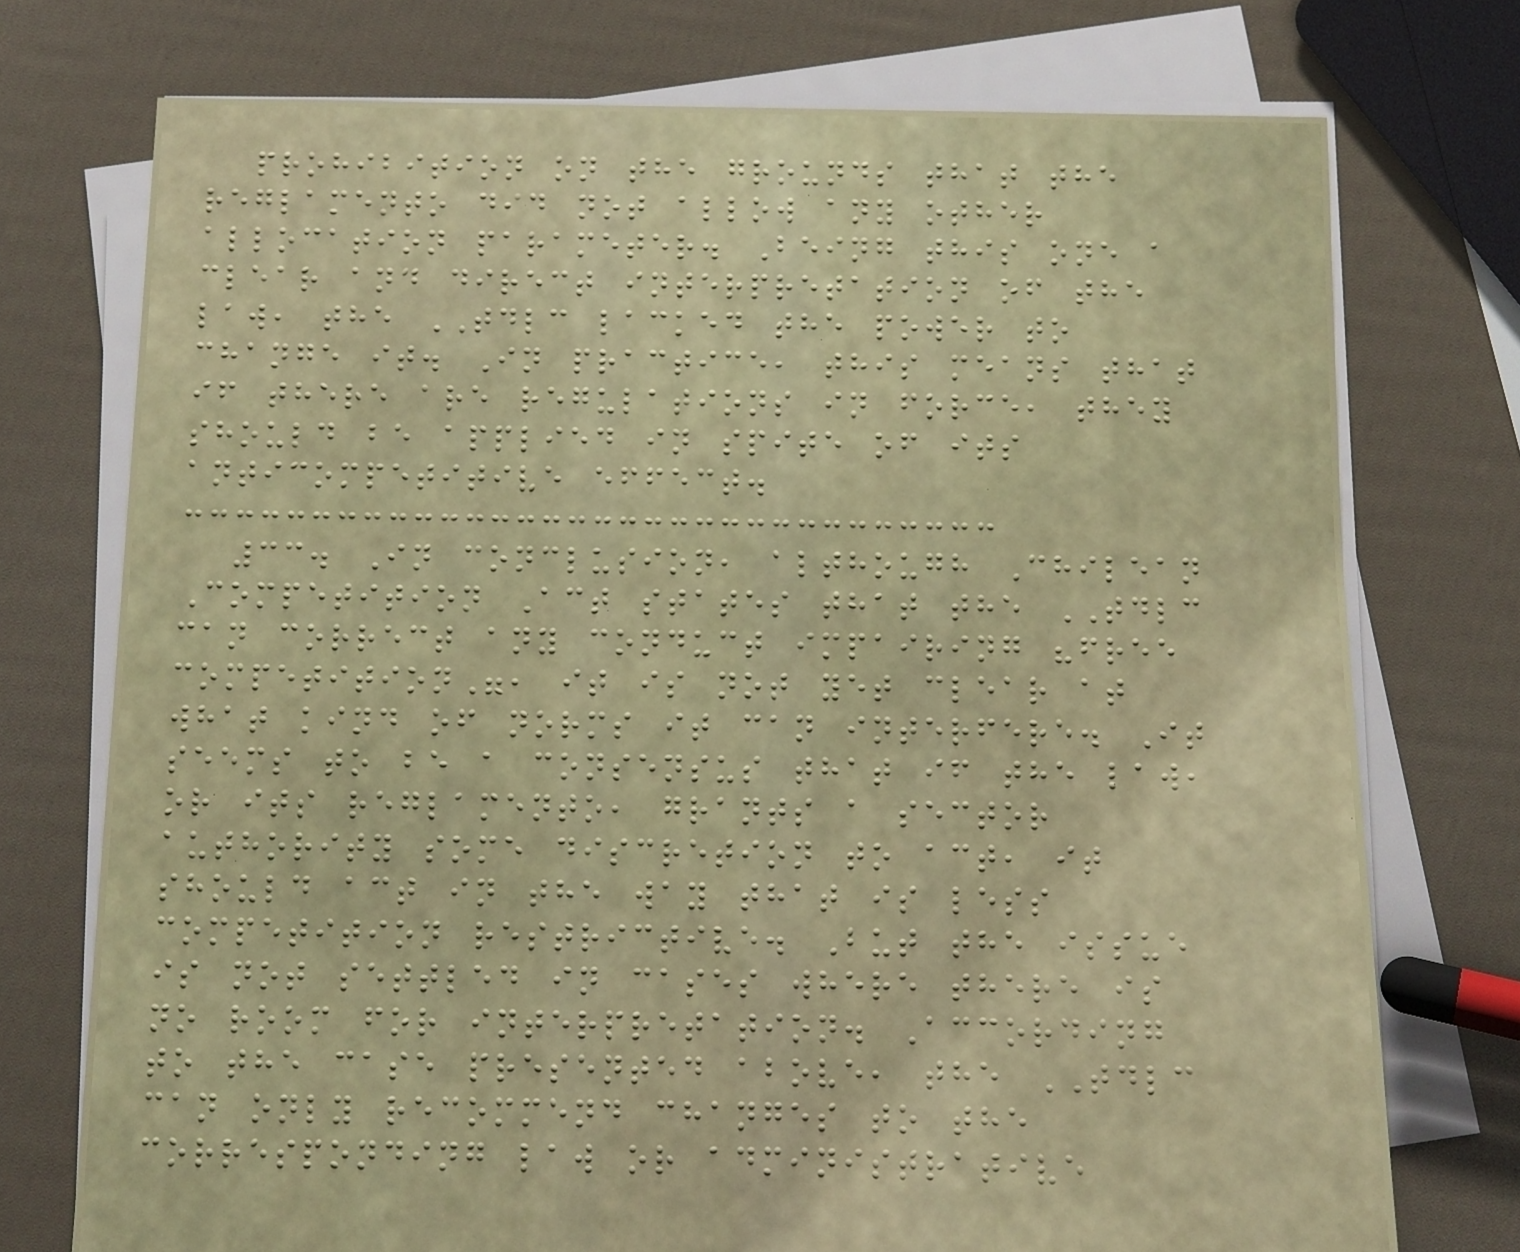prohibition on the grounds that the
reglamento did not allow any other
allocation parameter. Being this one a
clear and direct interpretation of the
law, the TDLC lacked the power to
change it. In practice, this means that
if there are regulations in force, they
should be applied in spite of its
anticompetitive effect.
33. In conclusion, although Chilean
Competition Act states that the TDLC
can correct any conduct impairing "free
competition", it is not yet clear at
what kind of norms it can interfere. It
seems to be a consensus that if the law,
or its reglamento, grants a sector
authority some discretion to act, it
should act in the way that is less
competition restrictive. But the issue
is not settled in cases where there is
no room for interpretation. According
to the case presented above, the TDLC
can only recommend changes to the
corresponding law or administrative
